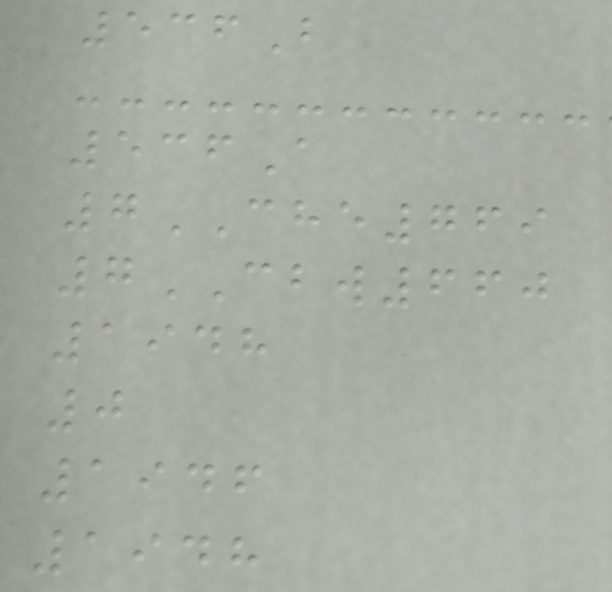536B
536A
7CHE769
7CBW660
1948
0
1946
1948
